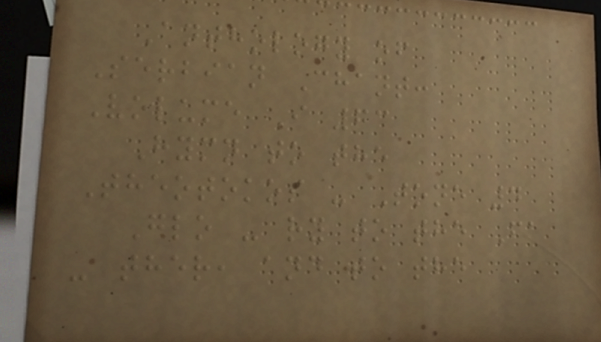Anthology of
Serbian Chant:
Volume I 73
Hymn to the
Theotokos - Tone 4
Glo - ry to the Fa
- ther, and to the
